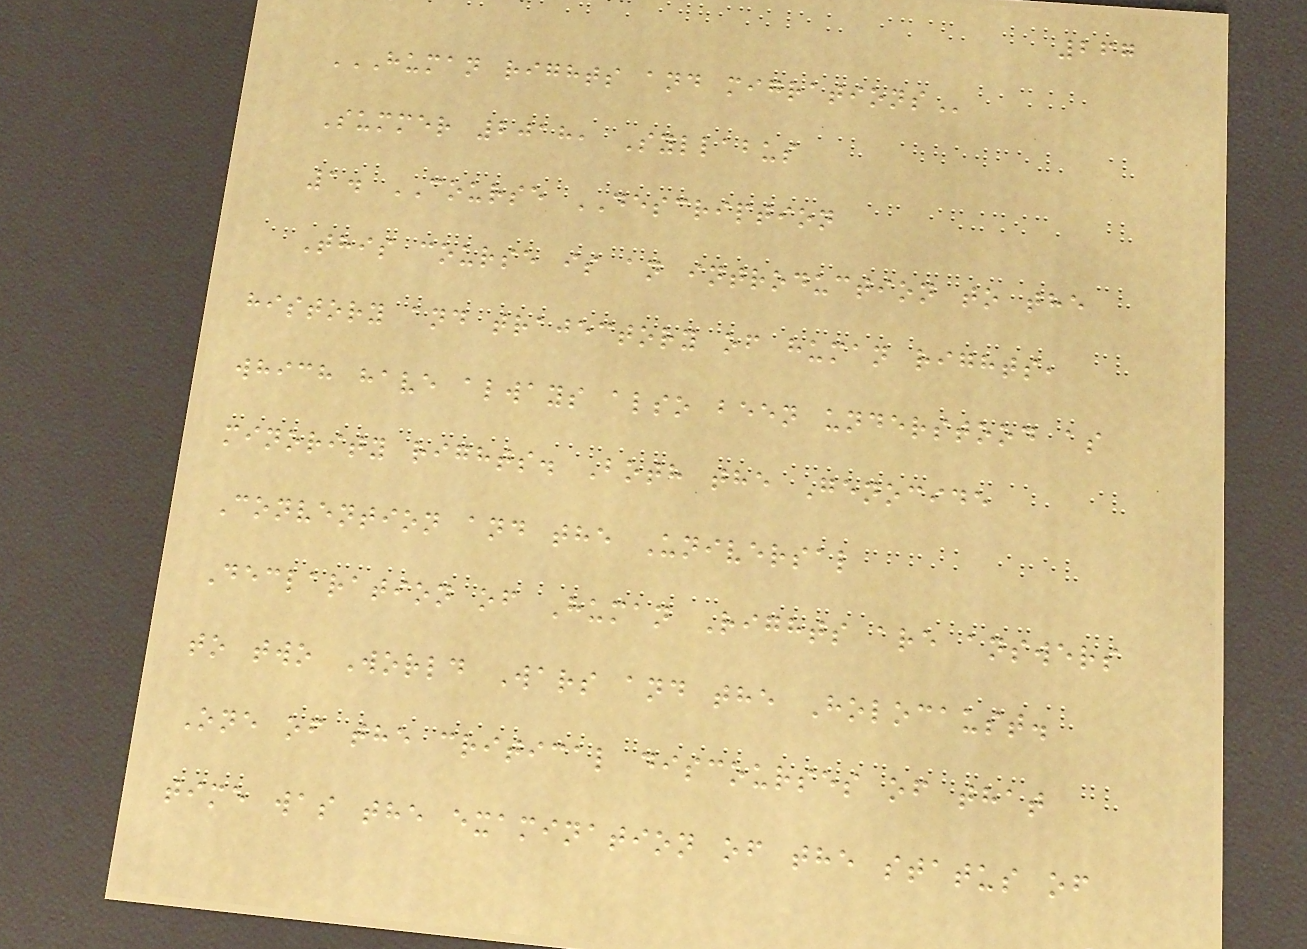267
HUMAN RIGHTS AND MIGRATIONS
Summer 2018, Syllabus
1. COURSE DESCRIPTION
This course is an introduction to the
history and trajectory of human rights,
which have always also been understood as
minority rights. Both the Genocide
Convention and the Universal
Declaration of Human Rights are answers
to two World Wars and the Holocaust.
One of the critical discourses of that
time was the examination of the status of
